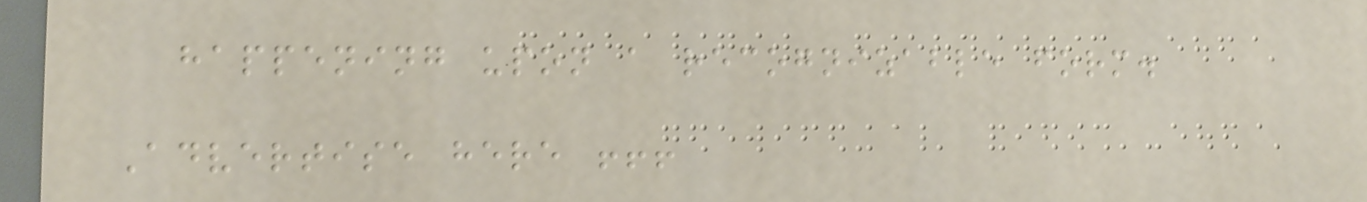happening upon a recognizable form.
Advertise here !!!
